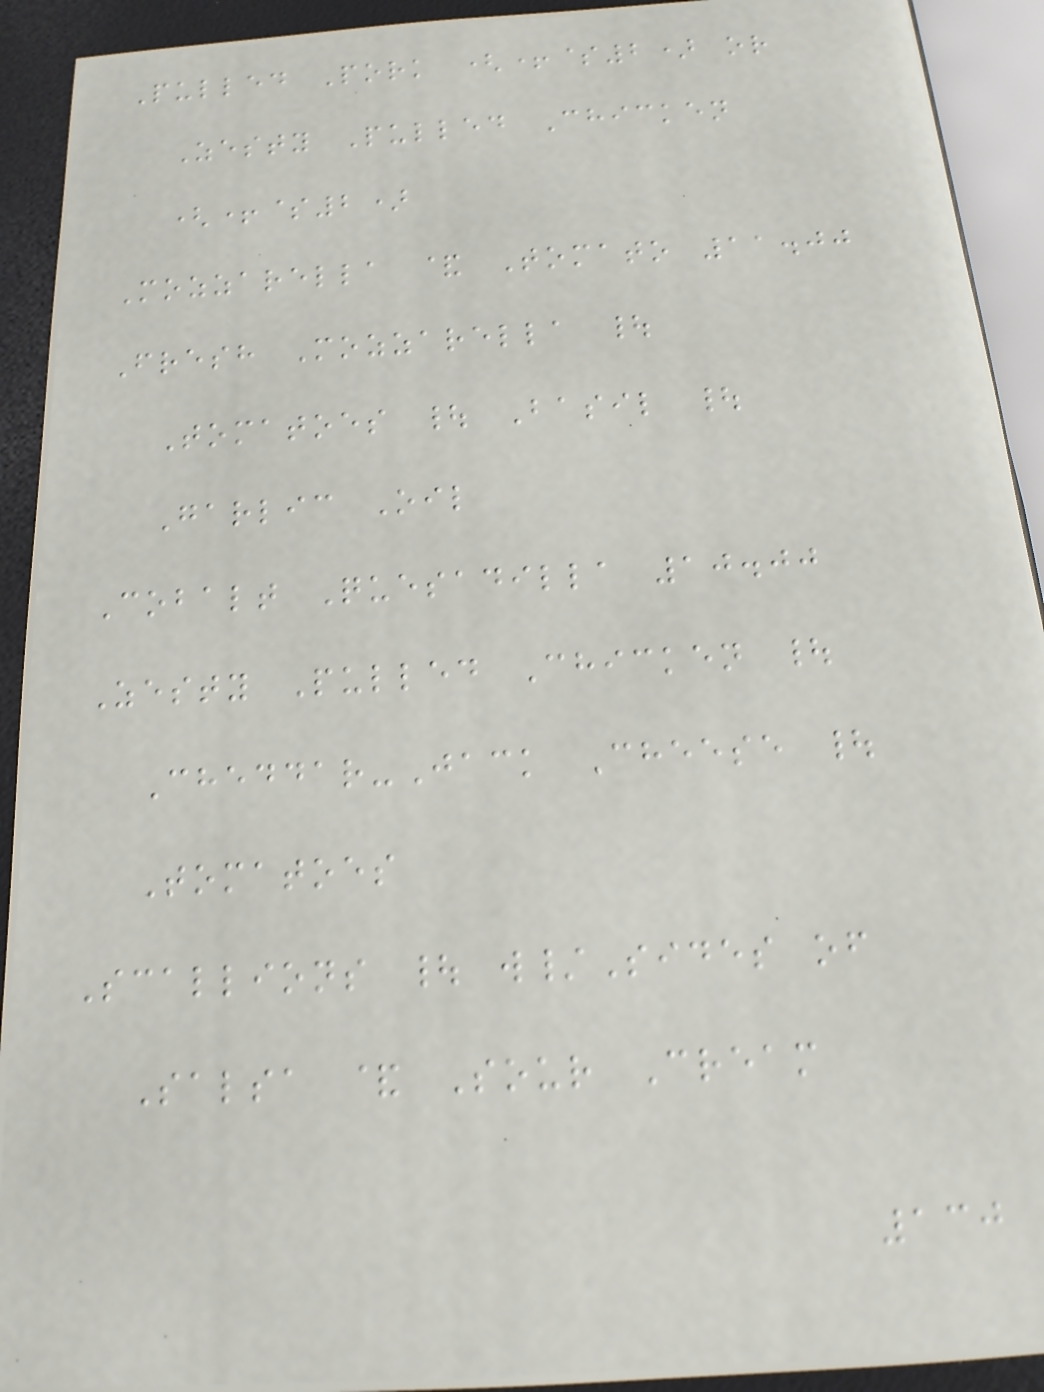Pulled Pork (+$2) or
Zesty Pulled Chicken
(+$2)
Mozzarella & Tomato 11.00
Fresh Mozzarella |
Tomatoes | Basil |
Garlic Oil
Cobalt Quesadilla 10.00
Zesty Pulled Chicken |
Cheddar-Jack Cheese |
Tomatoes
Scallions | w/Sides of
Salsa & Sour Cream
130
